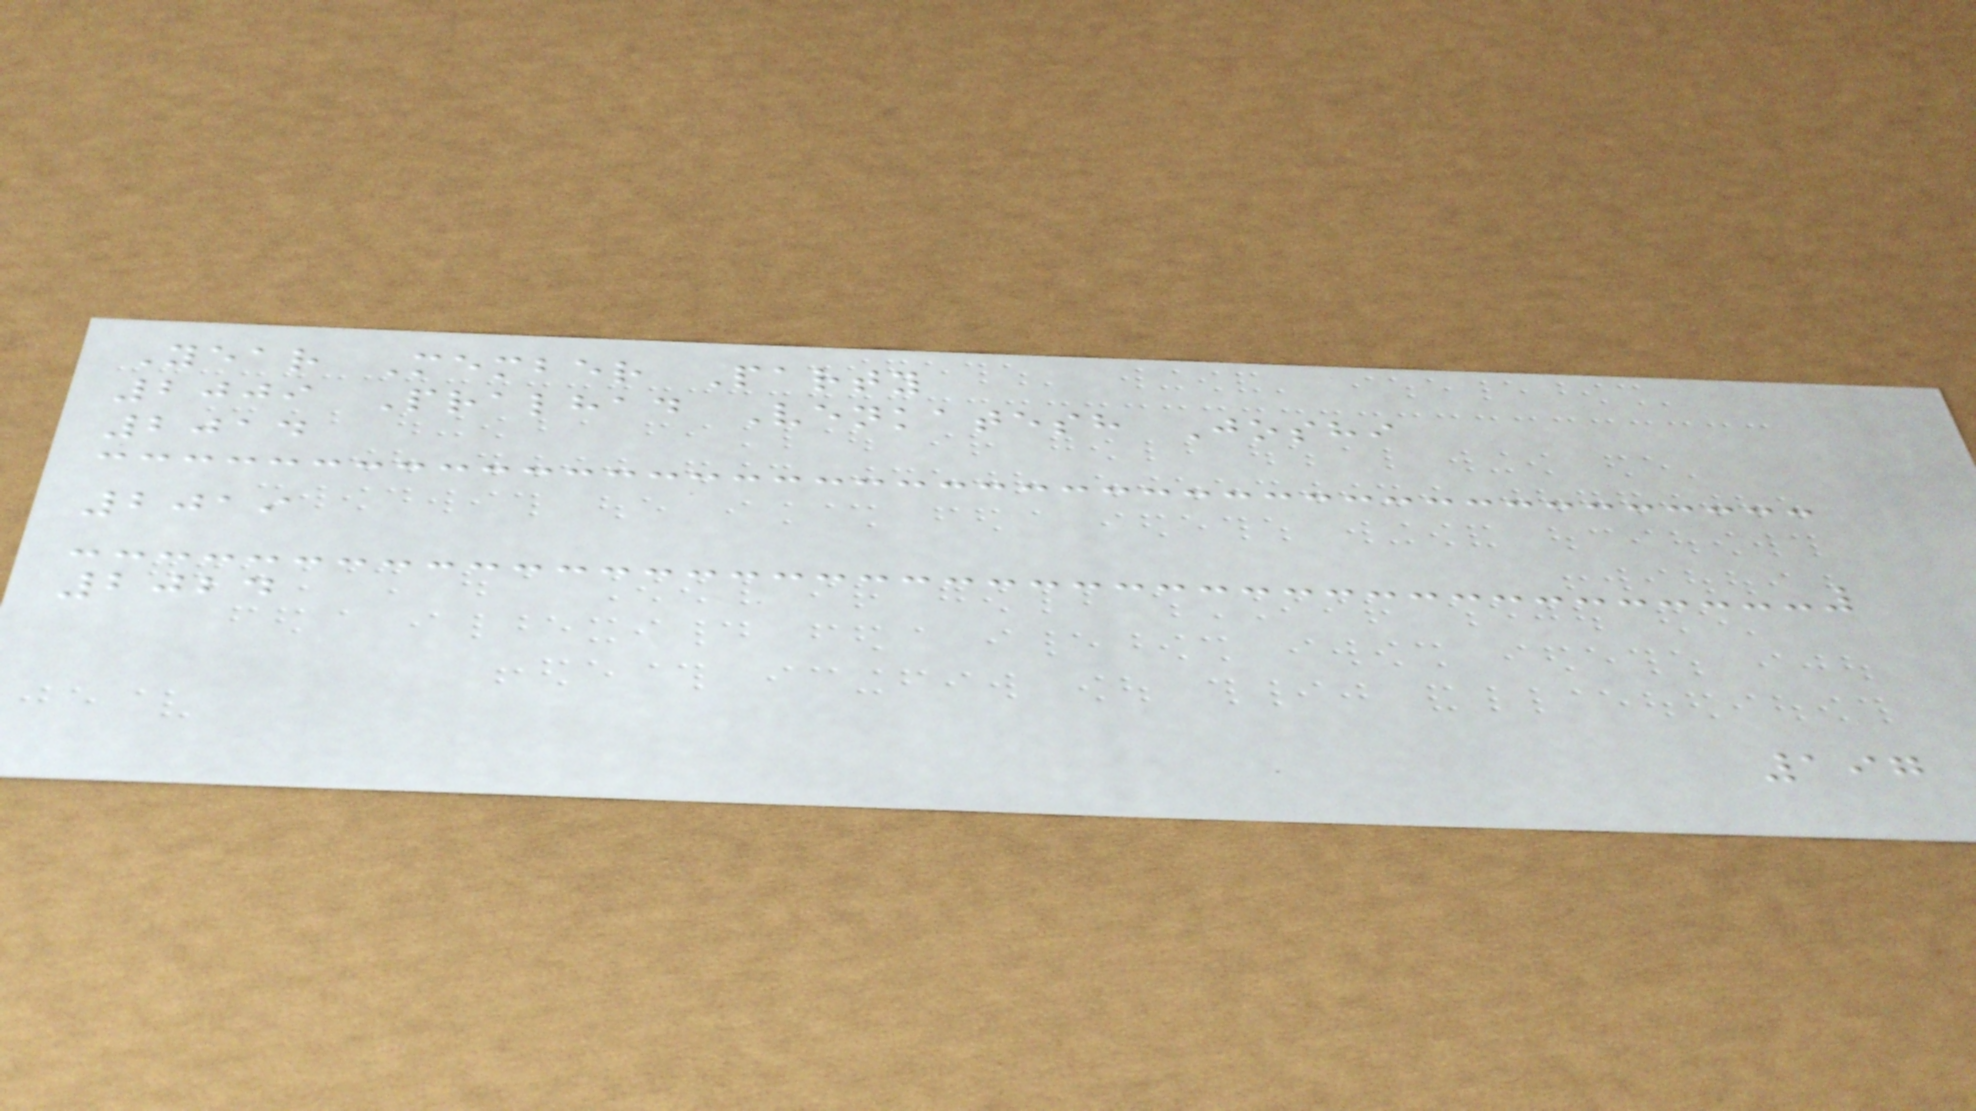Year Member Party
2009 Pralhad Venkatesh Joshi
2014
2019
2024
197
